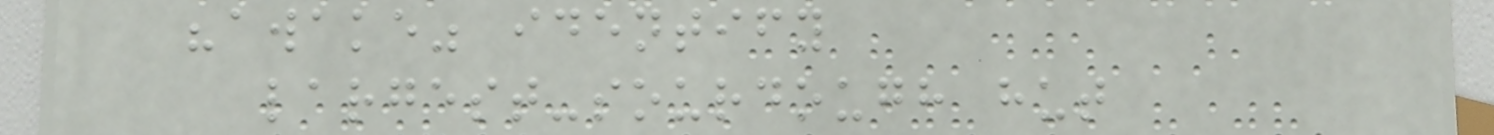"awake" identify
largest-sourdough hut
